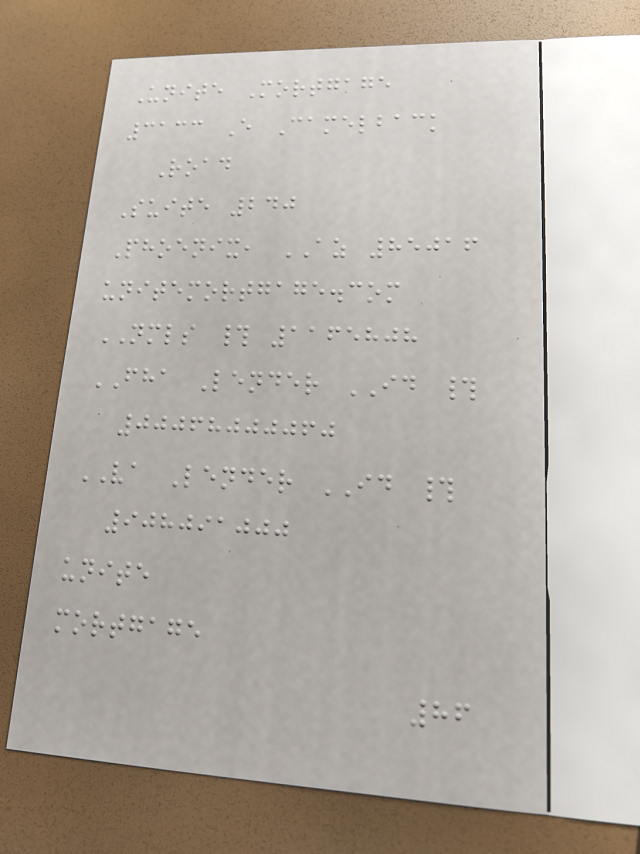Unite Mortgage
3133 E Camelback
Road
Suite 240
Phoenix, AZ 85016
unitemortgage.com
NMLS # 1165808
FHA Lender ID #
00068000060
VA Lender ID #
908091000
unite
mortgage
86
